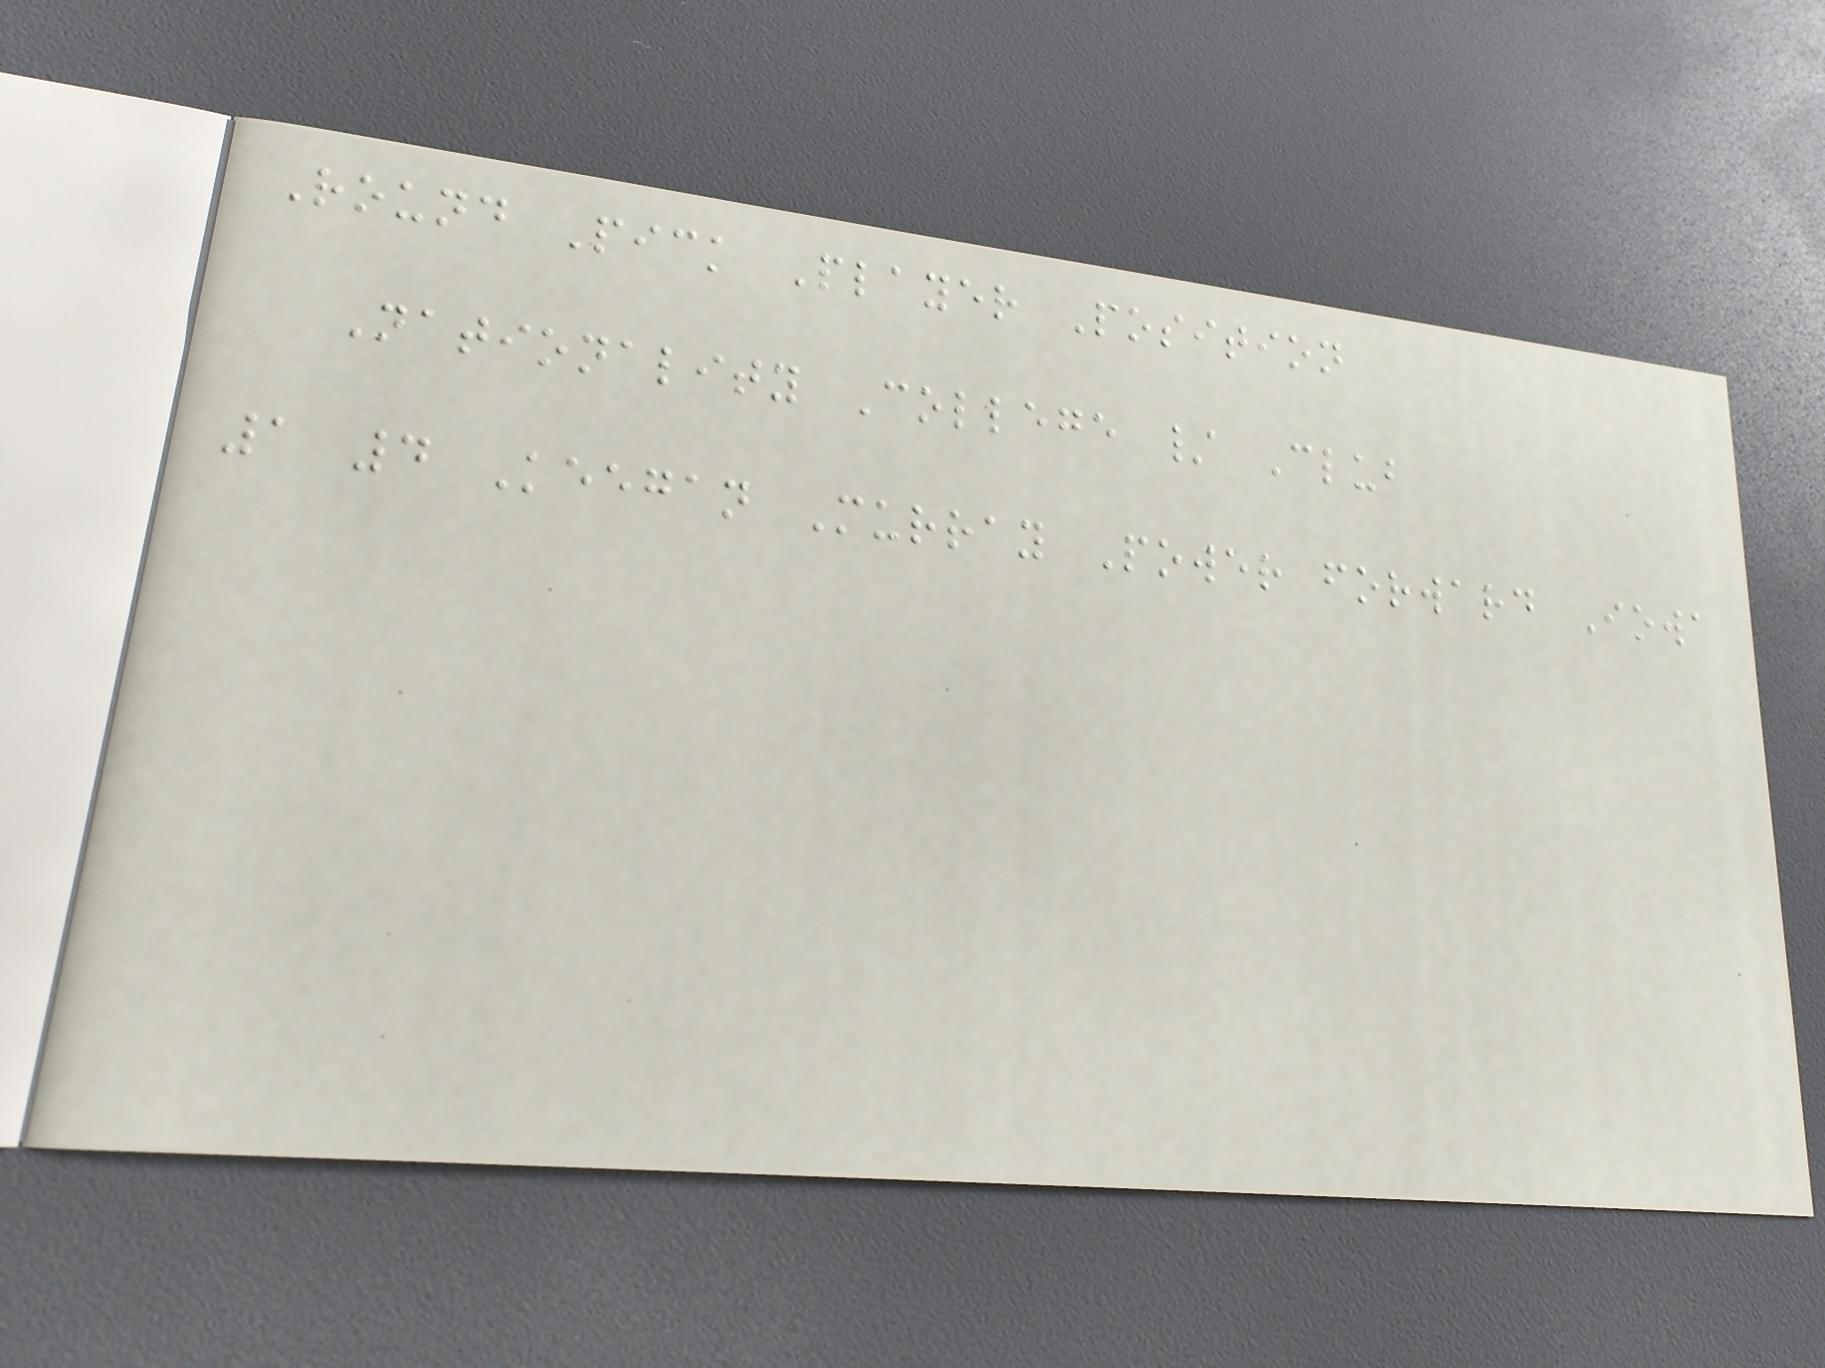Round Pick Player Position
Nationality College / Club
1 4 Keegan Murray Power forward Iowa
